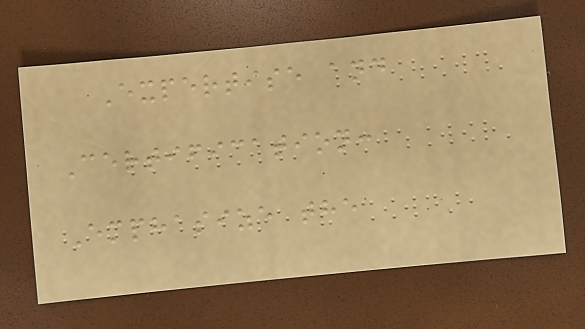Expertise and
Certification:
Emphasize the
